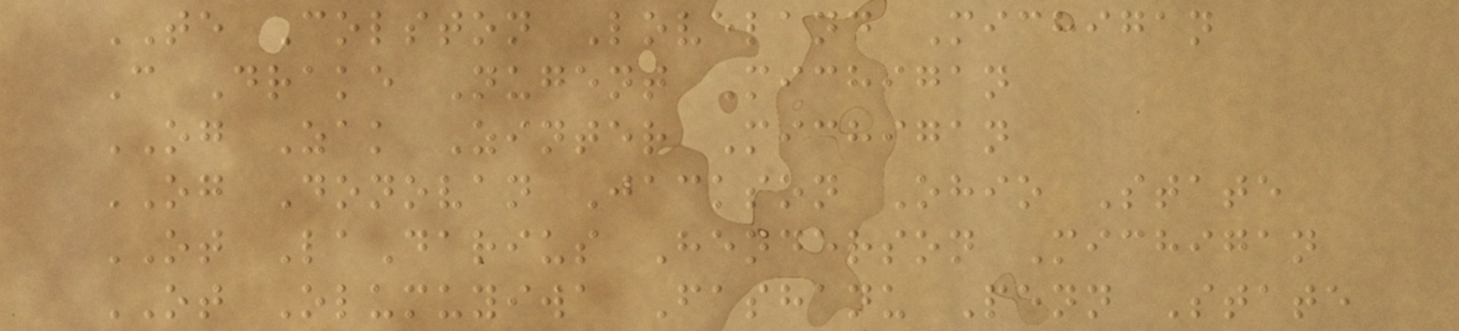TE Colston Loveland Michigan
C Drake Nugent Michigan
OG Zak Zinter Michigan
OG Donovan Jackson Ohio State
OT LaDarius Henderson Michigan
OT Olumuyiwa Fashanu Penn State
